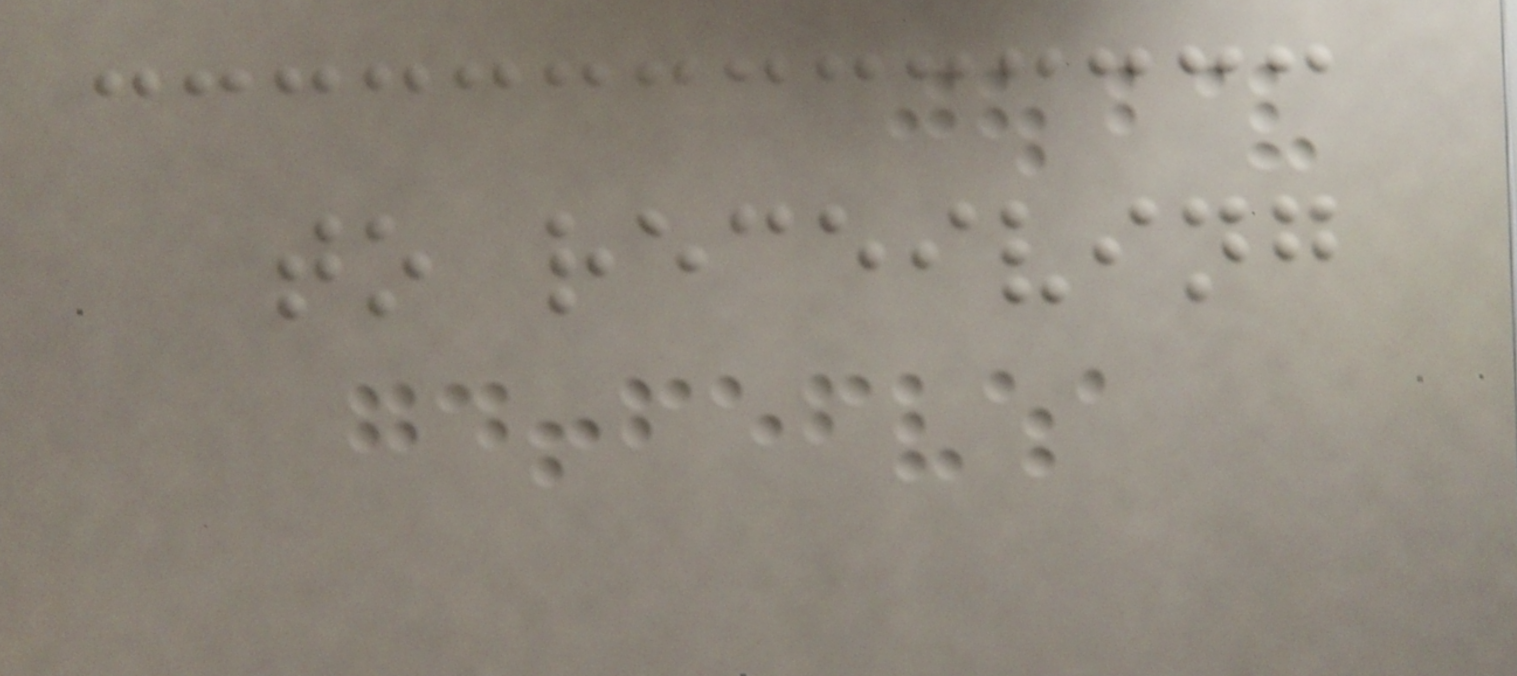to receiving
